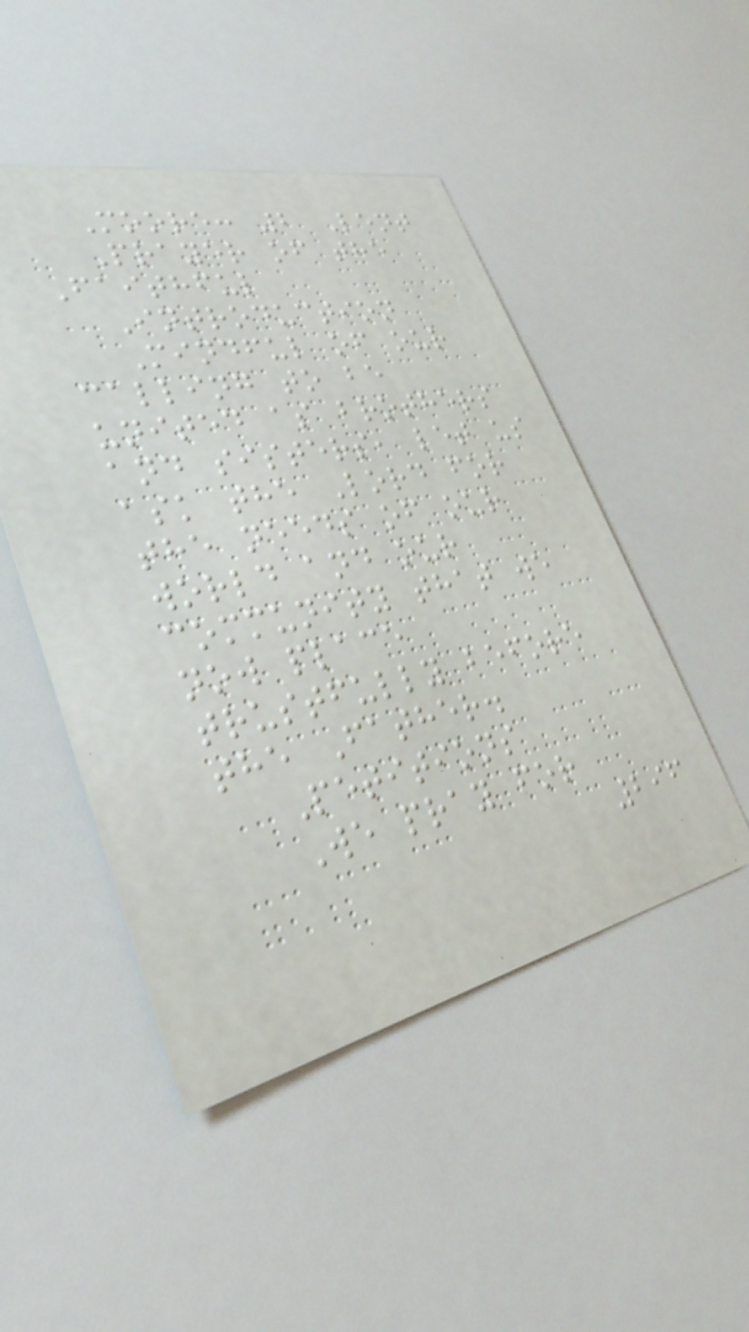Moore: 2 Lent
Prayer of the
Faithful
Introduction
Mindful of our
calling to be
united as brothers
and sisters, let us
ask the Lord for
the needs of our
world and our
community that we
now place
trustfully before
the Father.
Petitions
We pray for
296
